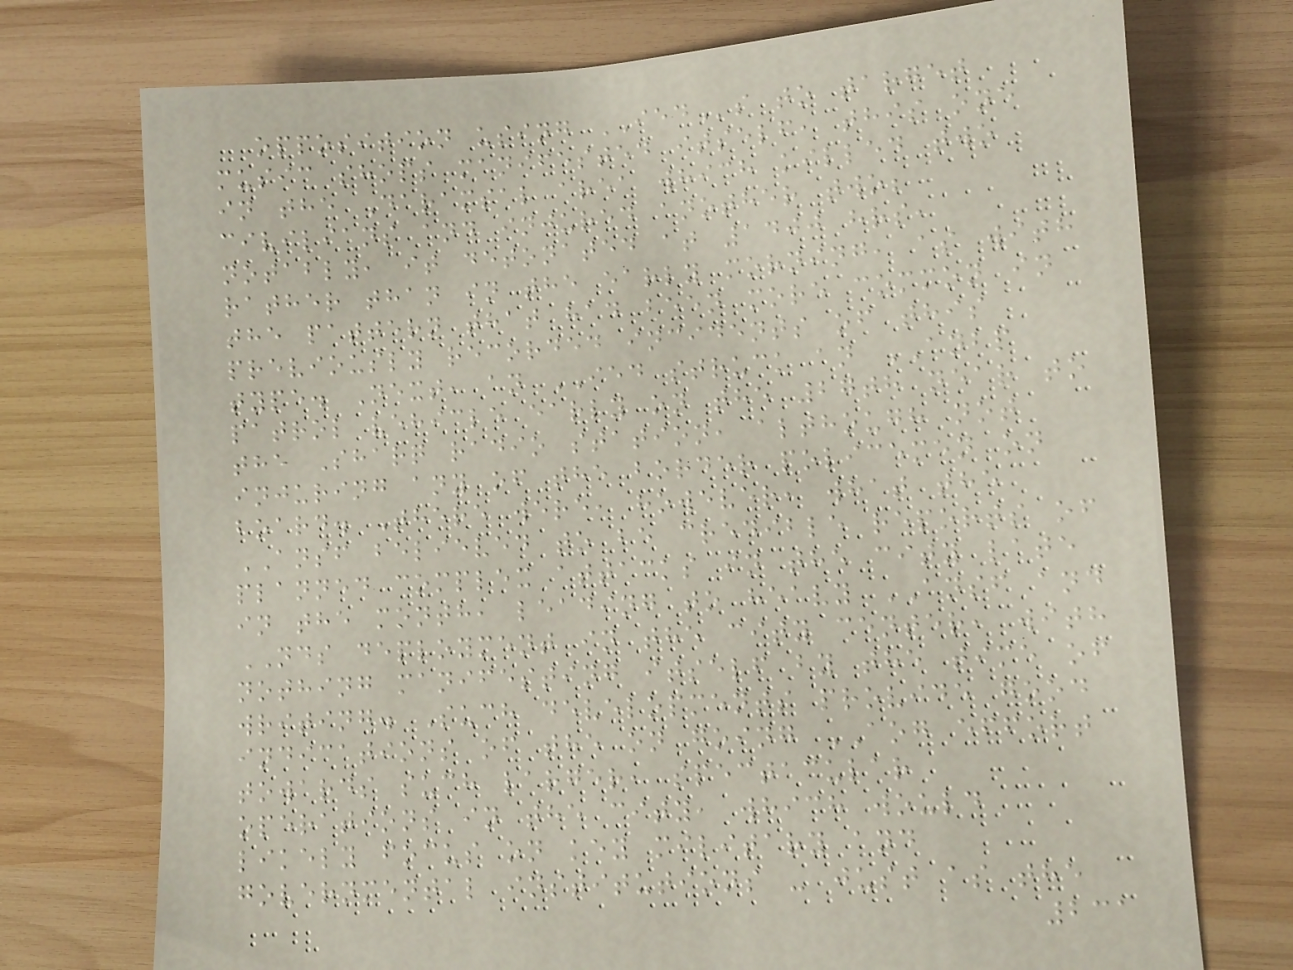opposition using IEDs to target
music shops manifested itself, this one
in the Daramsal area which killed two
civilians and injured another two;
notably, it detonated at 1400 hrs,
rather than in the early morning, as with
the pattern that had been more common in
previously recorded incidents of this
type. Next, an IED struck an ANBP
patrol vehicle early on the 27th near to
the Sharq radio station, although not
injuring any of the border policemen on
board. There were, however, what the
ANSF believed to be credible reports of
planned complex attacks in the city late
in the month, leading to heavy ANSF and
NDS deployment in the city center, with
nothing manifesting itself by the time of
writing. Such developments provide good
indications of the on going AOG effort
towards such larger, spectacular
operations in the city, which would
likely focus on key military and
governmental institutions - just as the
231
